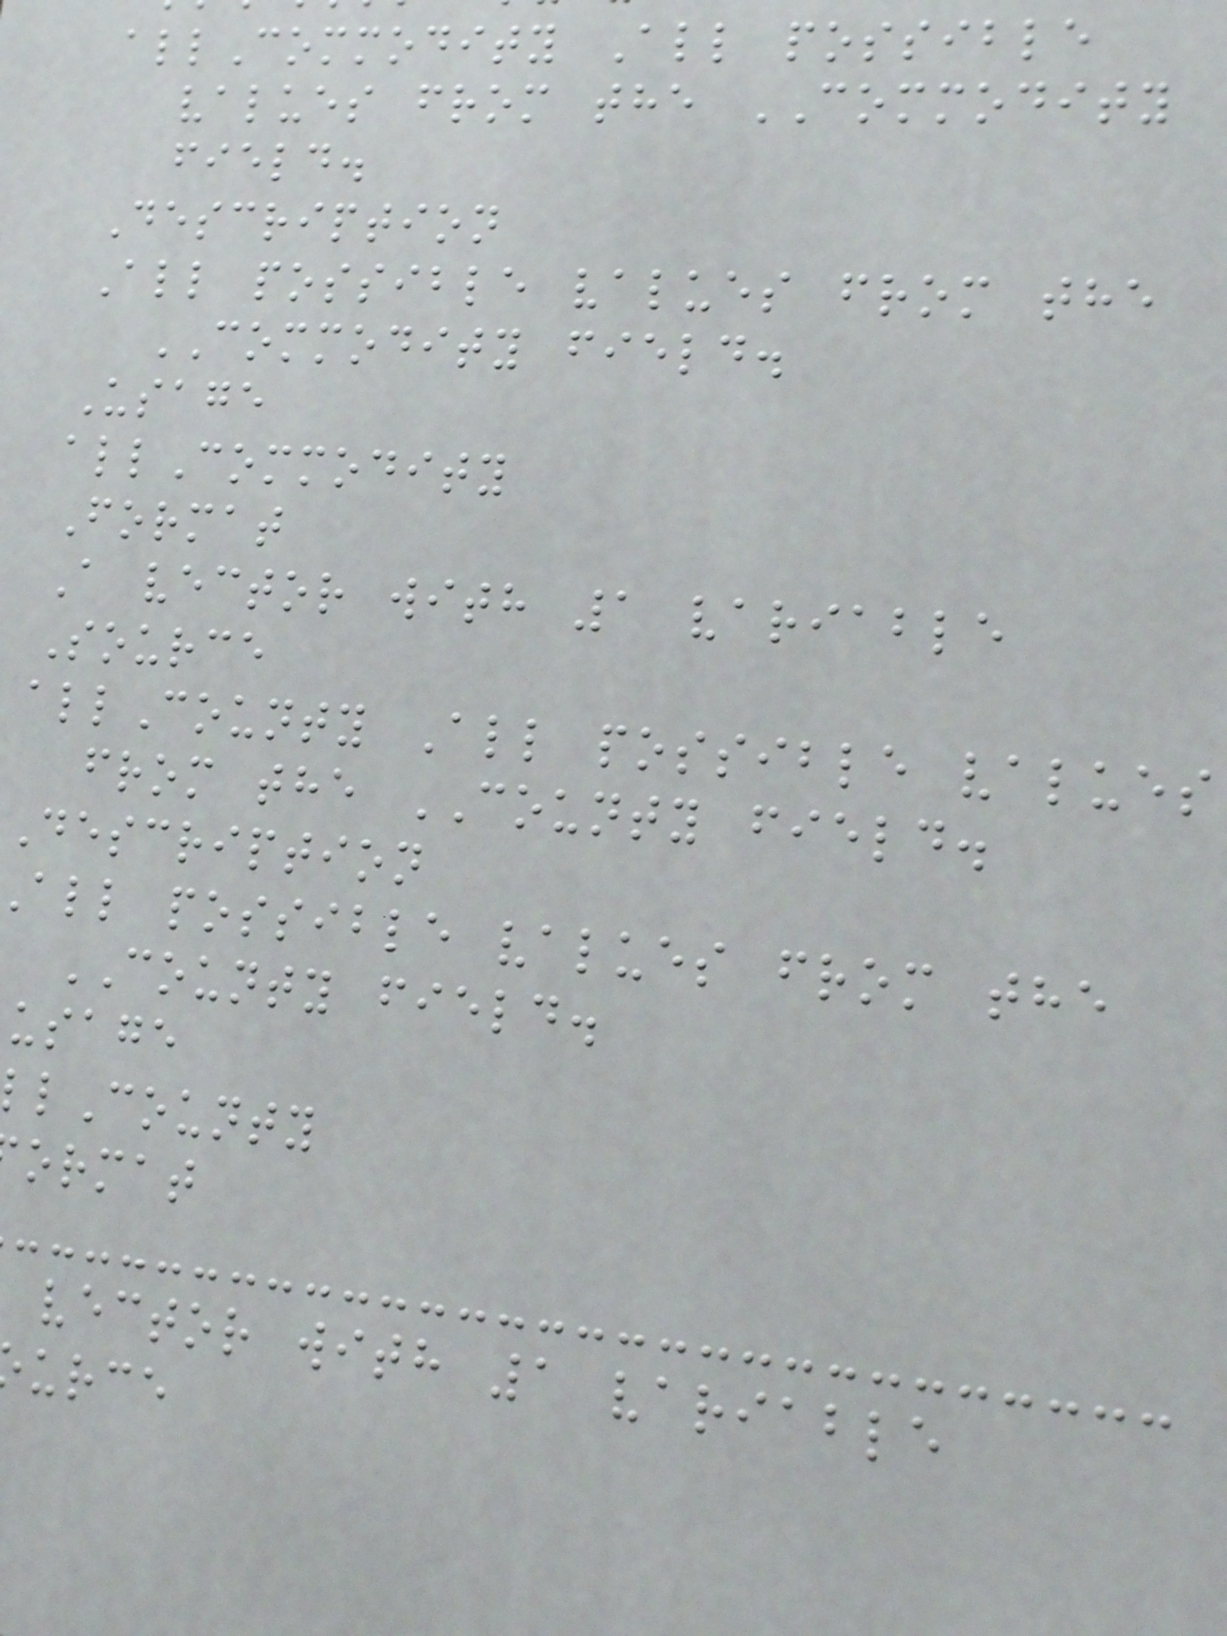allCommodity All possible
values from the COMMODITY
field.
Description
All possible values from the
COMMODITY field.
Usage
allCommodity
Format
A vector with 1 variable
Source
allCounty All possible values
from the COUNTY field.
Description
all possible values from the
COUNTY field.
usage
lCounty
ormat
vector with 1 variable
urce
